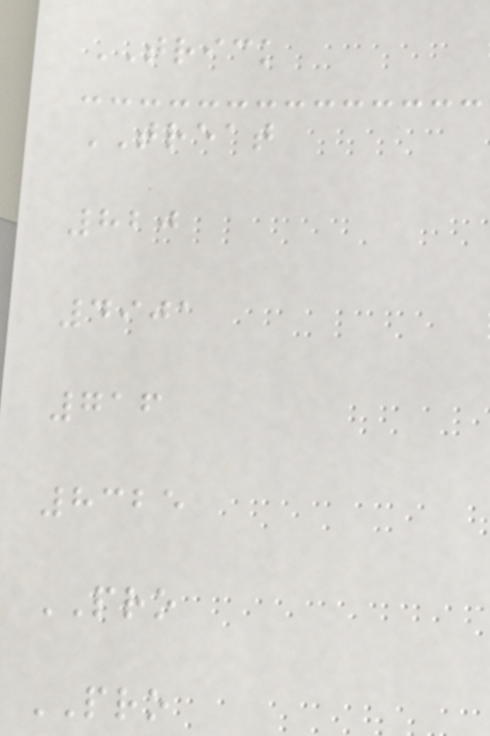TRICK
TREAT
820
4901
716
8325
PRO
PRO
